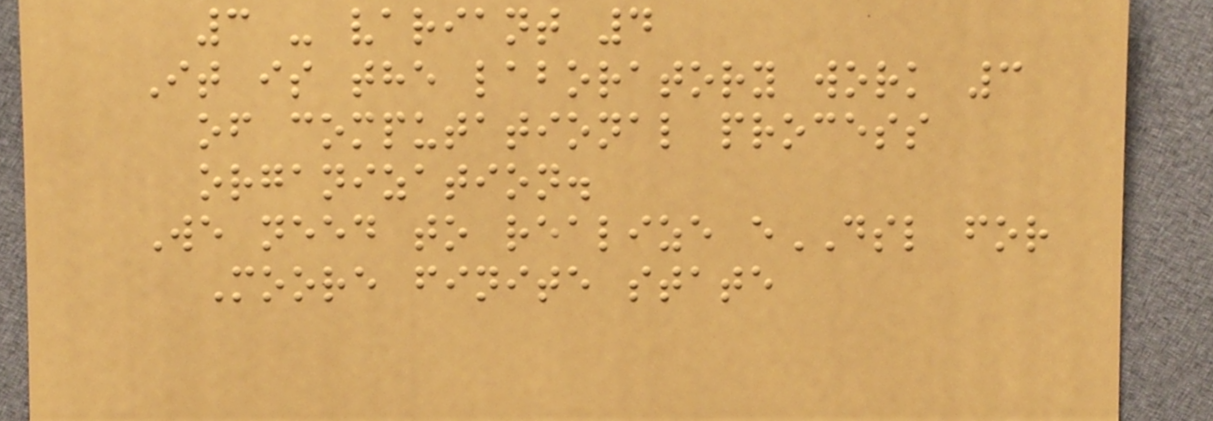3 - variant 4
It is the laboratory work 3
of computational process
organization.
We need to realize eDSL for
Moore finite state
